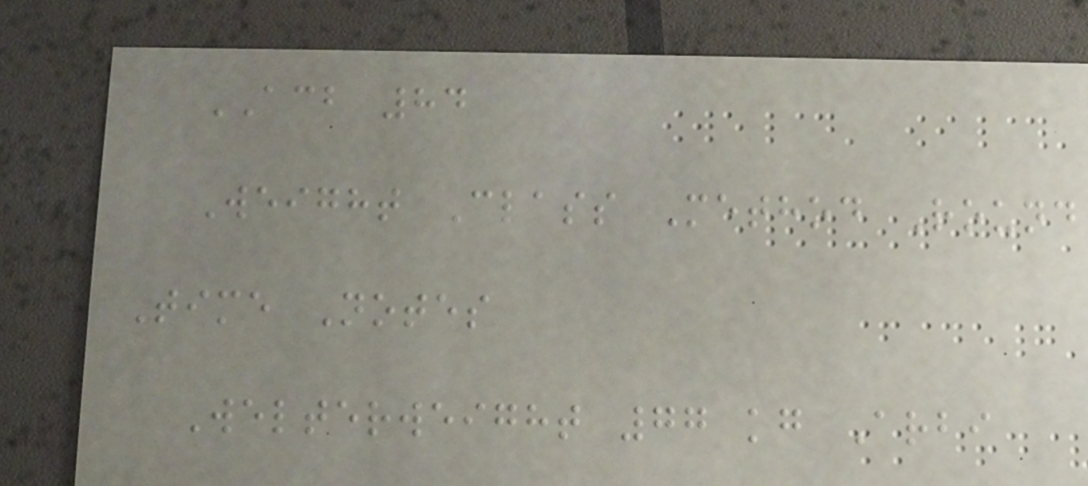ACB 84
Weight Class Method Round
Time Notes
Welterweight 77 kg Arbi
